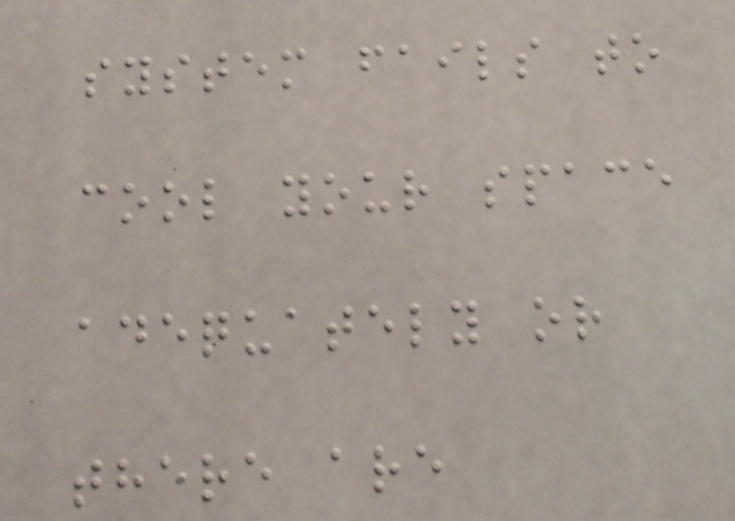system fails to
cool your space
adequately or
there are
